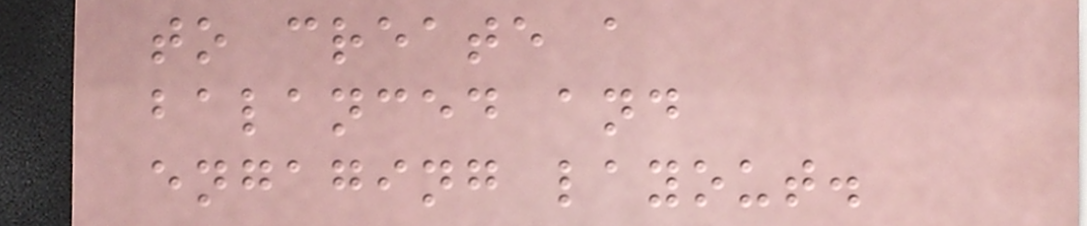to create a
balanced and
engaging layout.
